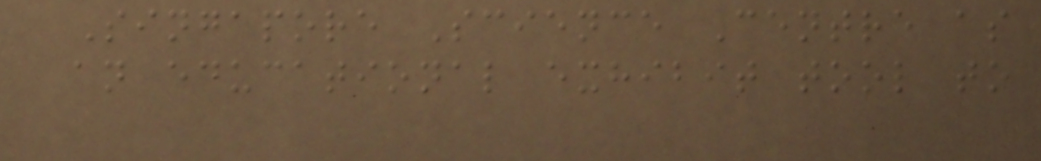Singapore Science Centre as
an educational exhibit tool to
